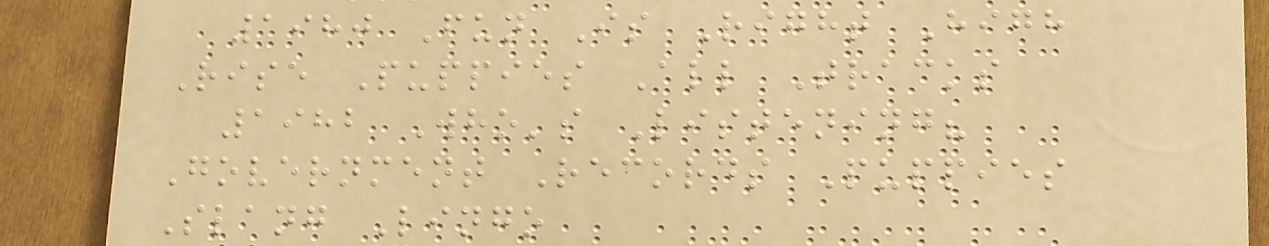1980 Fun Is Right High
Rise Puppies All Tracks
1982 Who's Listening?
Government Records Puppies
Slang Lingo
